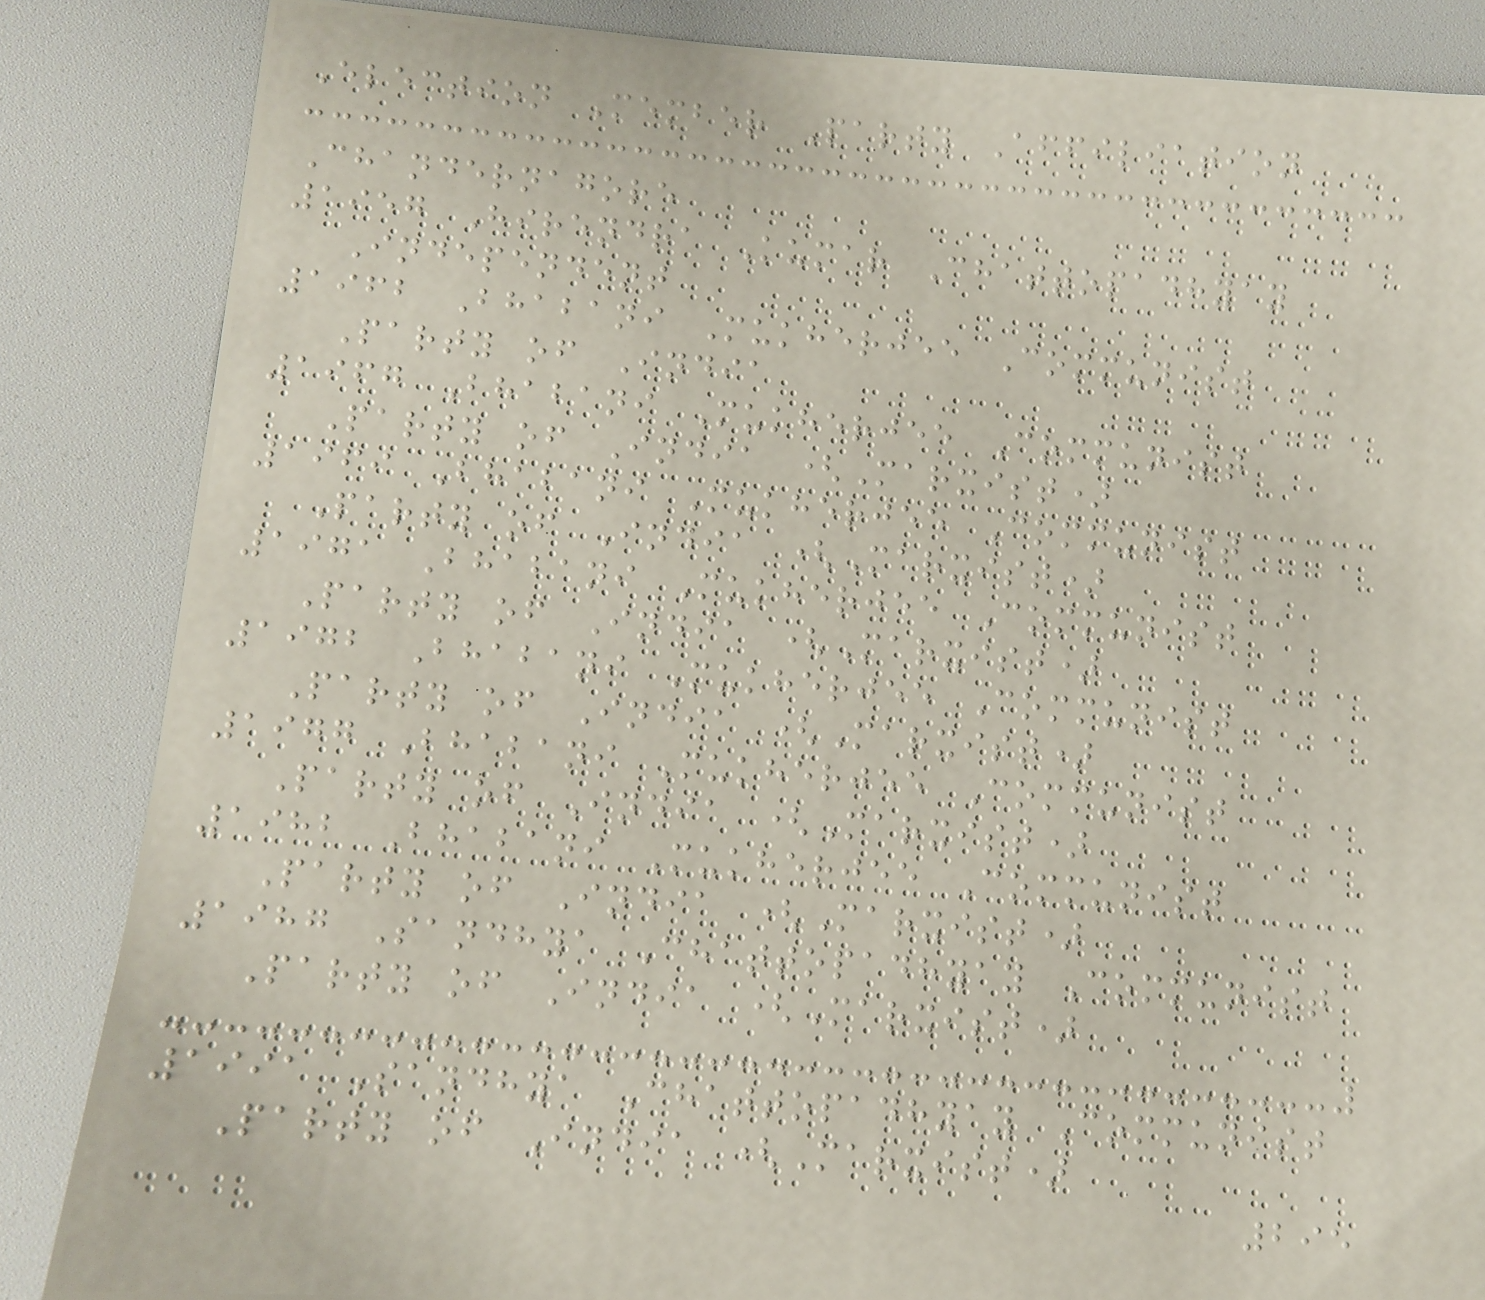Election Member Party Affiliation
Chandernagore
1957 Hirendra Kumar Chattopadhyay
Independent
1962 Bhabani Mukherjee Communist
Party of India
1967 Bhabani Mukherjee Communist
Party of India (Marxist)
1969 Bhabani Mukherjee Communist
Party of India (Marxist)
1971 Bhabani Mukherjee Communist
Party of India (Marxist)
1972 Bhabani Mukherjee Communist
Party of India (Marxist)
1977 Bhabani Mukherjee Communist
Party of India (Marxist)
1982 Bhabani Mukherjee Communist
Party of India (Marxist)
1987 Sandhya Chattopadhyay Communist
Party of India (Marxist)
1991 Sandhya Chattopadhyay Communist
Party of India (Marxist)
295
